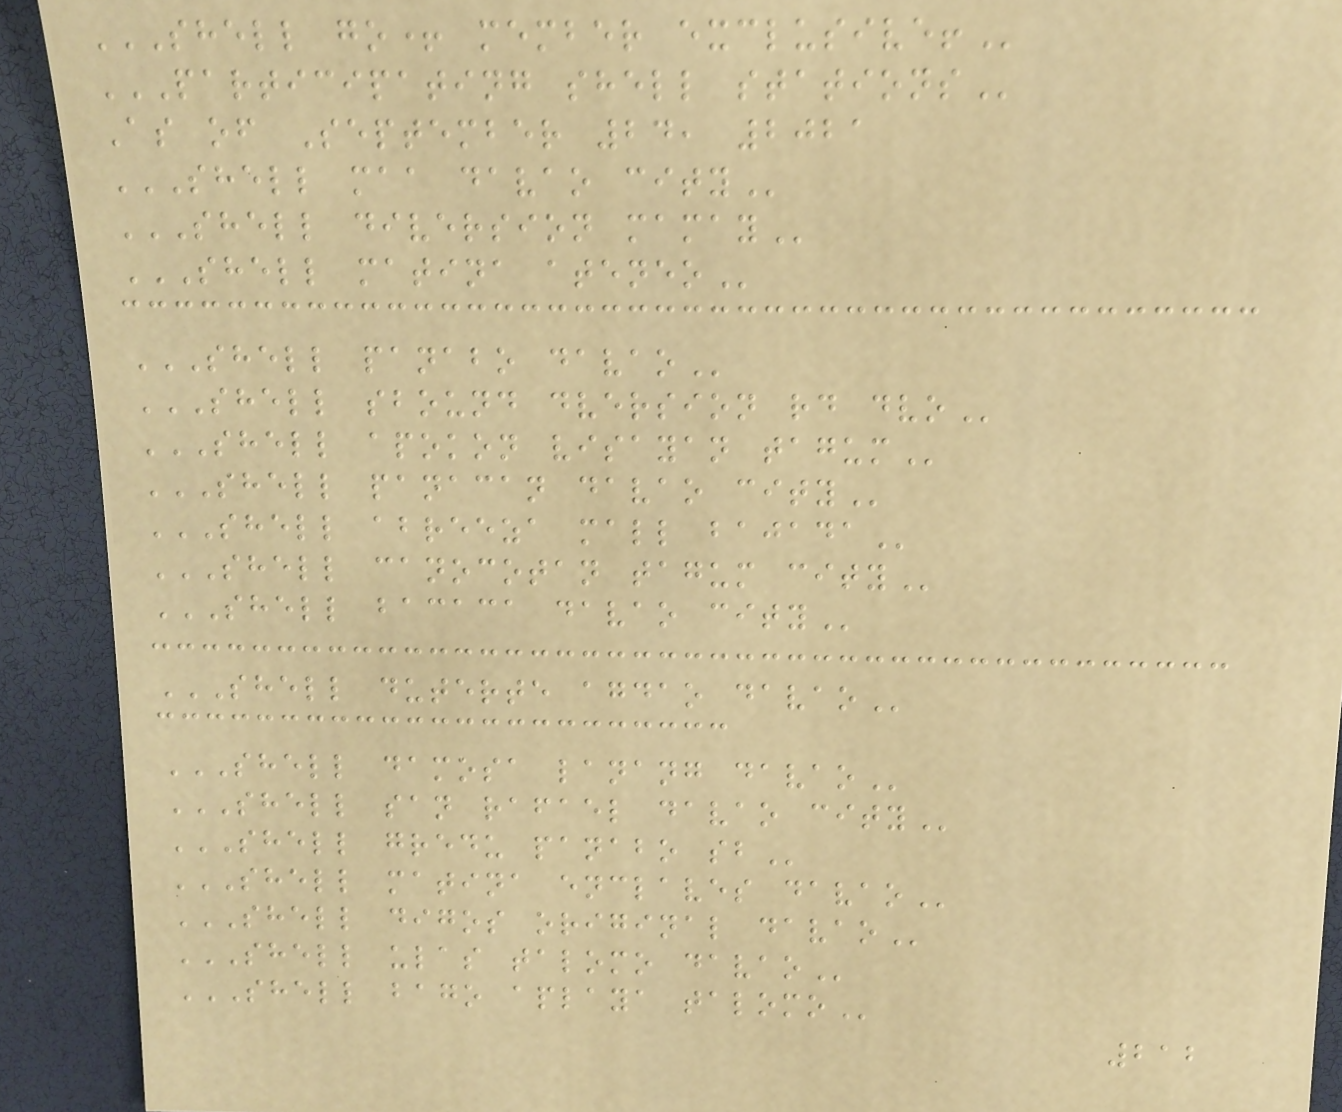SHELL GO+ MEMBER EXCLUSIVE!
PARTICIPATING SHELL STATIONS
As of September 24, 2021
SHELL MAA DAVAO CITY
SHELL DIVERSION MAMAY
SHELL MATINA ATENEO
SHELL PANABO DAVAO
SHELL SBOUND DVERSION RD DVO
SHELL APOKON VISAYAN TAGUM
SHELL PANACAN DAVAO CITY
SHELL ABREEZA MALL BAJADA
SHELL CANOCOTAN TAGUM CITY
SHELL BACACA DAVAO CITY
SHELL DUTERTE AGDAO DAVAO
SHELL DAMOSA LANANG DAVAO
SHELL SAN RAFAEL DAVAO CITY
SHELL GREDU PANABO SB
SHELL MATINA ENCLAVES DAVAO
SHELL DIGOS ORIGINAL DAVAO
SHELL ULAS TALOMO DAVAO
SHELL BAGO APLAYA TALOMO
212
